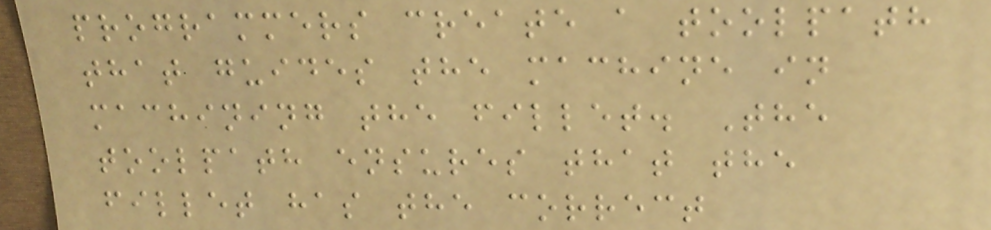programmers create a toolpath
that guides the machine in
machining the fillet. The
toolpath ensures that the
fillet has the correct
